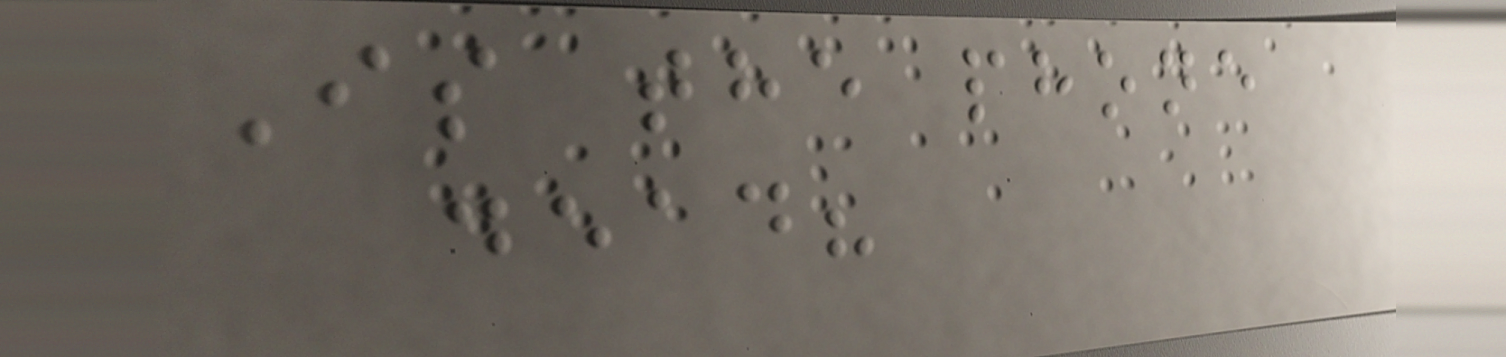Is the phone
dead?
